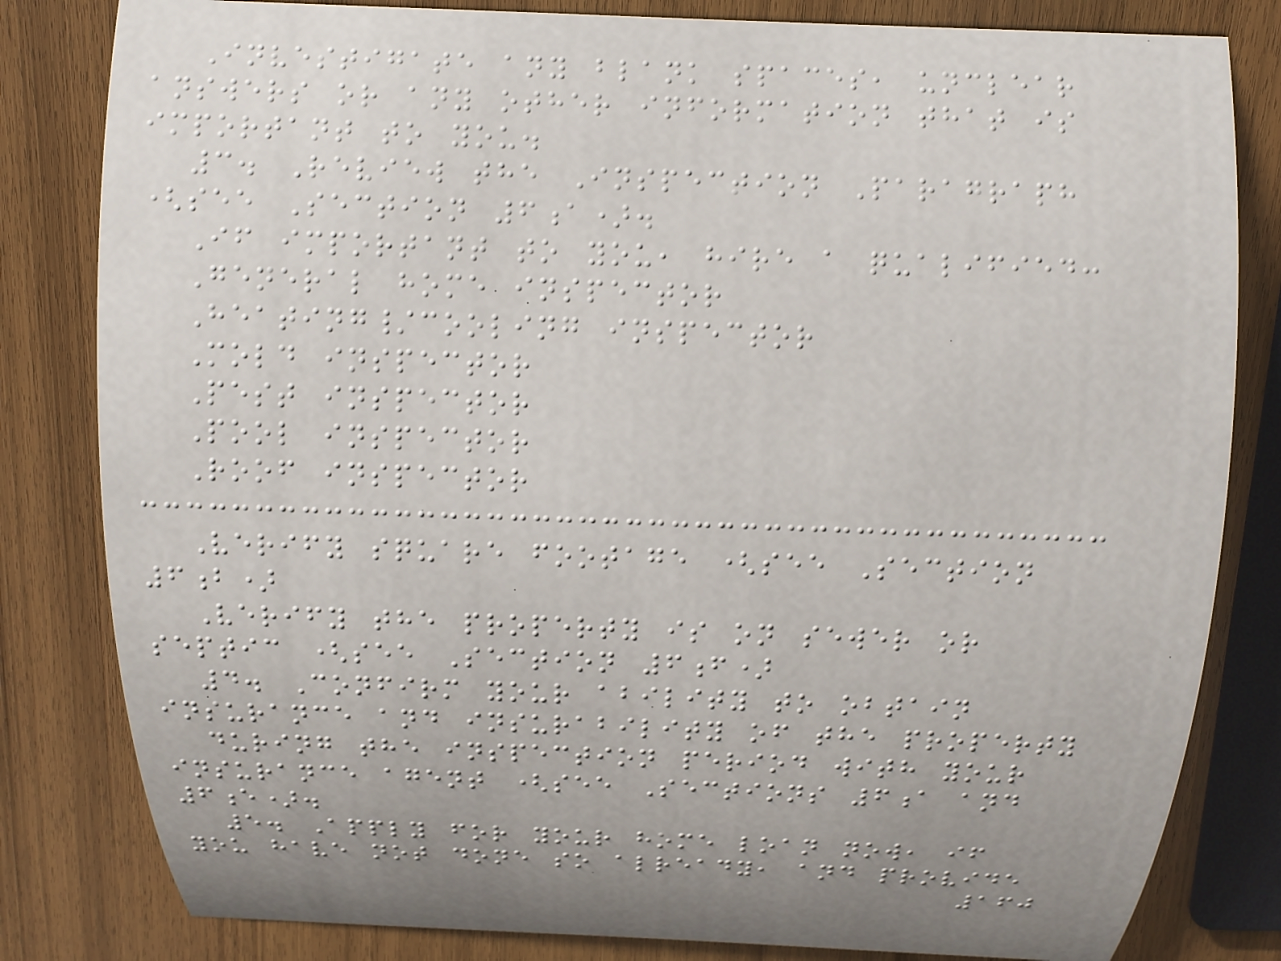Investigate any blank spaces, unclear
answers or any other information that is
important to you.
3. Review the Inspection Paragraph
(see Section 6a).
If important to you, hire a qualified:
General home inspector
Heating/cooling inspector
Mold inspector
Pest inspector
Pool inspector
Roof inspector
Verify square footage (see Section
6b)
Verify the property is on sewer or
septic (see Section 6f)
4. Confirm your ability to obtain
insurance and insurability of the property
during the inspection period with your
insurance agent (see Sections 6a and
6e).
5. Apply for your home loan now, if
you have not done so already, and provide
160
